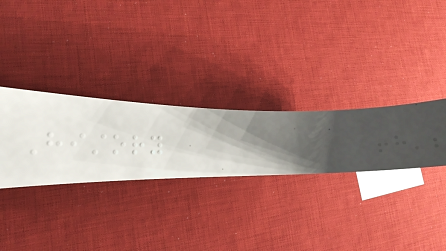History
